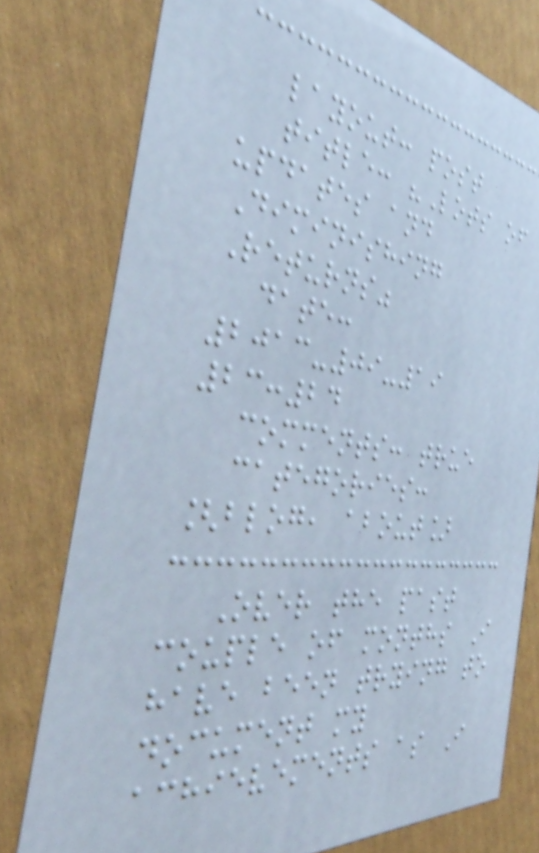layout: post
title: "Lots of
updates and
Diminishing
Returns"
date:
2013-09-19
23:24
comments: true
categories:
[blog, about]
Over the past
couple of months I
have been trying to
document my
achievements as I
